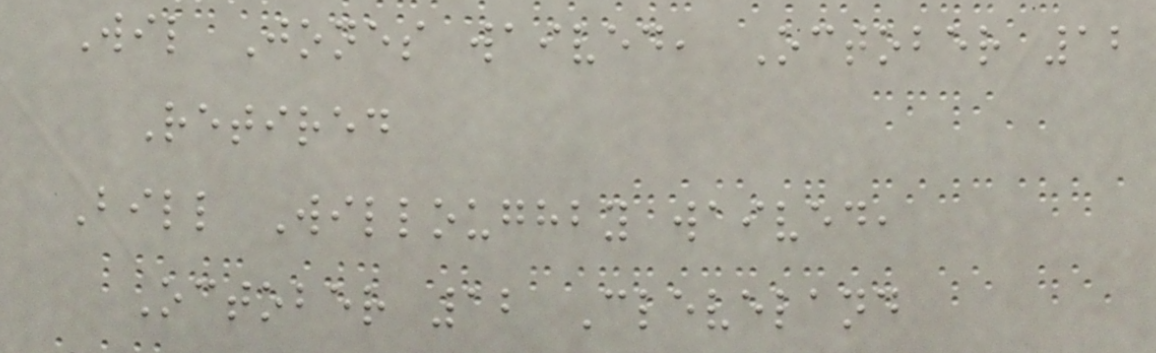Wil Jones waived, October 12
Retired
Bill Willoughby waived,
October 12 Cleveland
